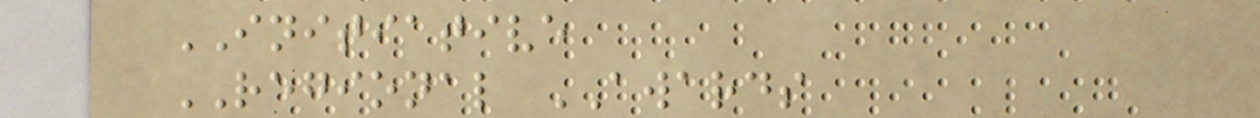INITIATIVE
REGIONAL AWARDS
